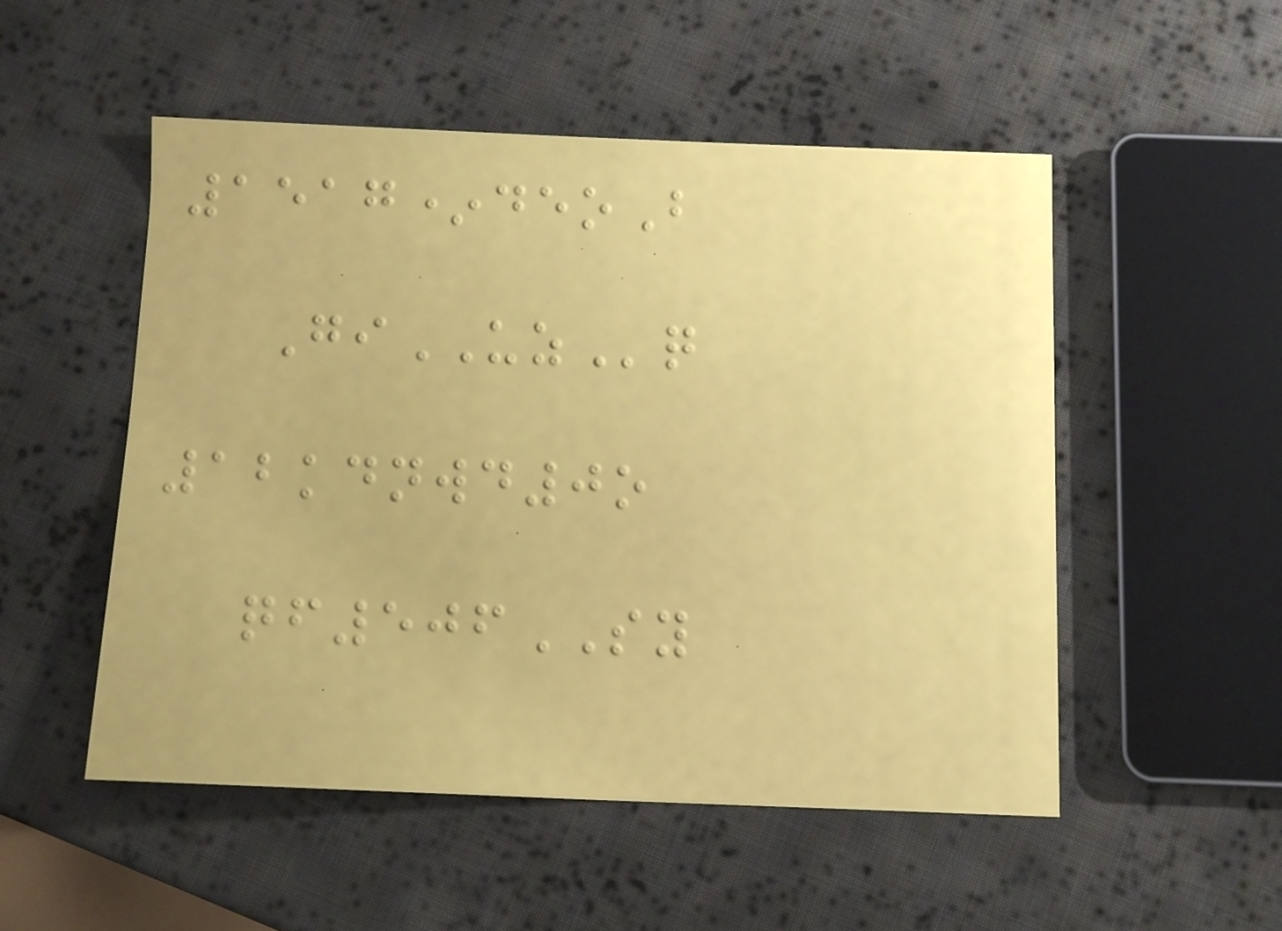1517*deoB
GiUZq
12kdnwd0o
qf506SY
